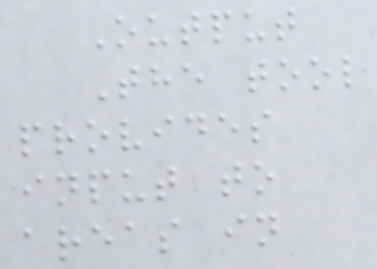Output
The tool
provides
input to
areas in
